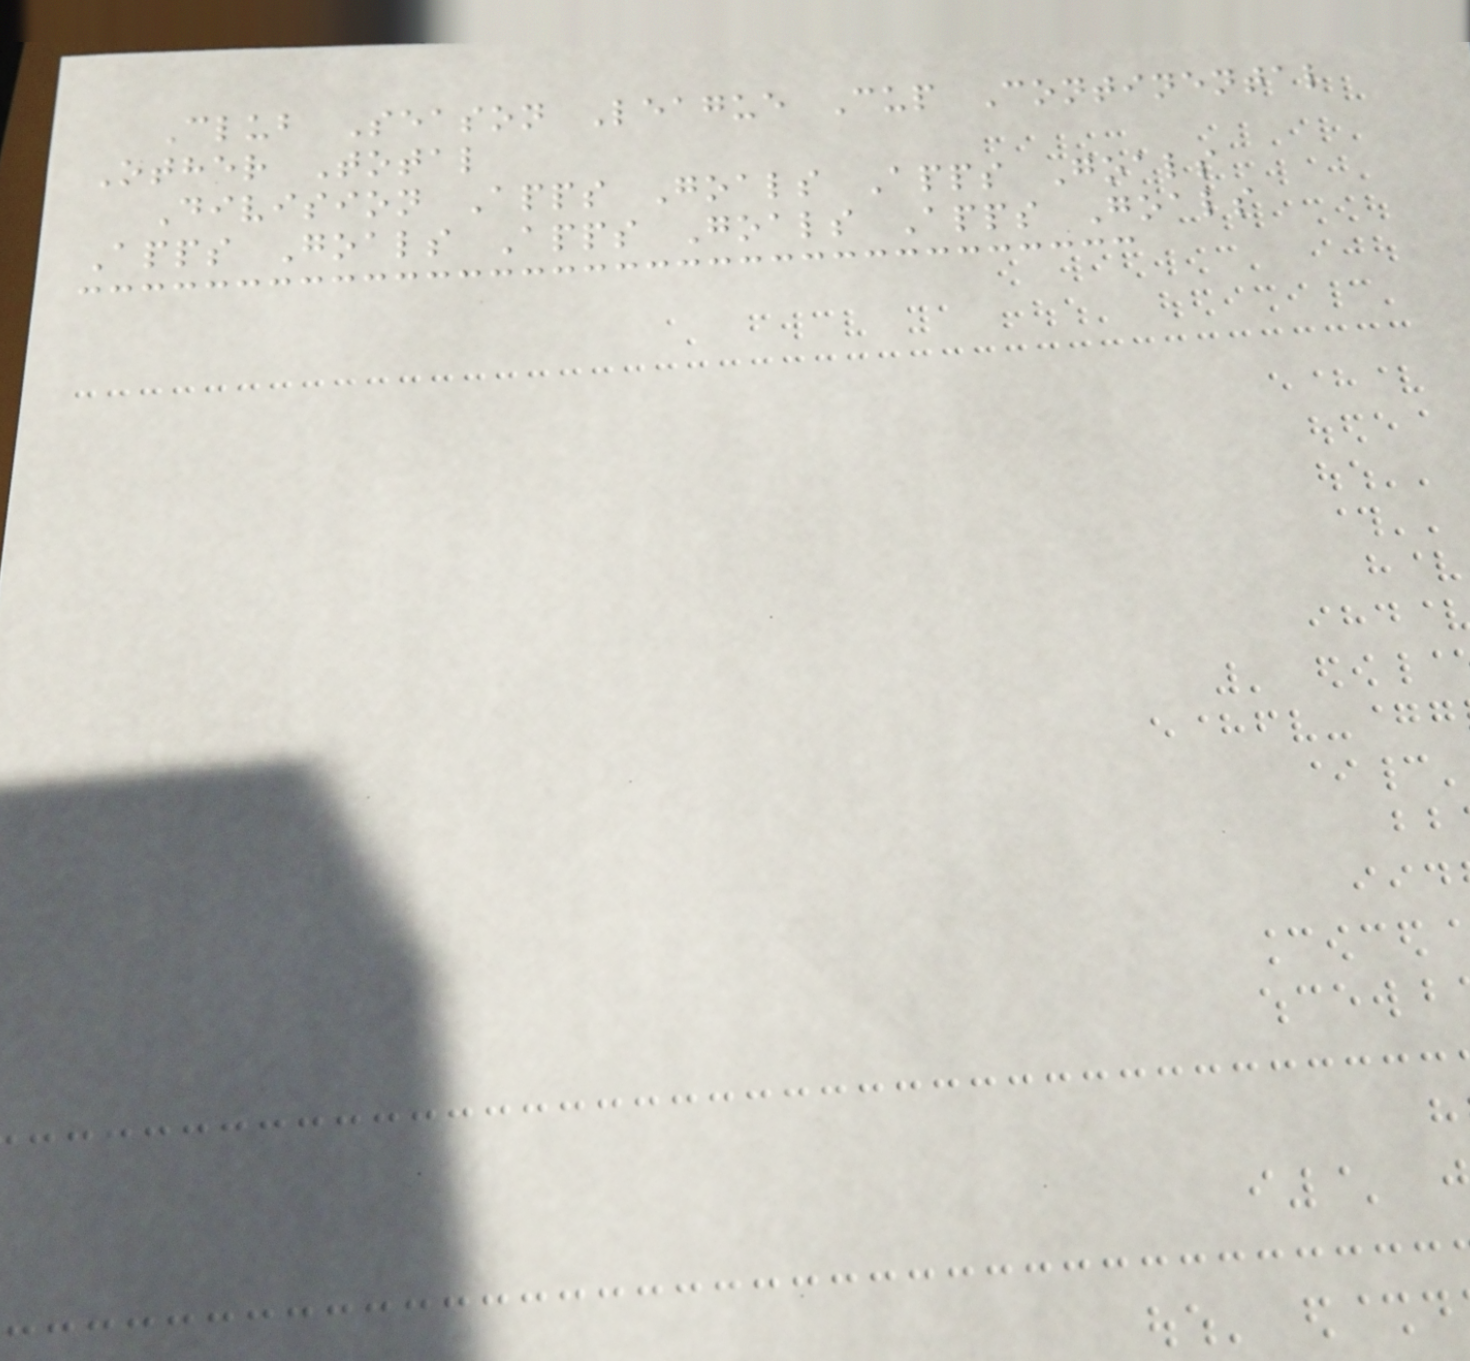Club Season League Cup Continental
Other Total
Division Apps Goals Apps Goals
Apps Goals Apps Goals Apps Goals
